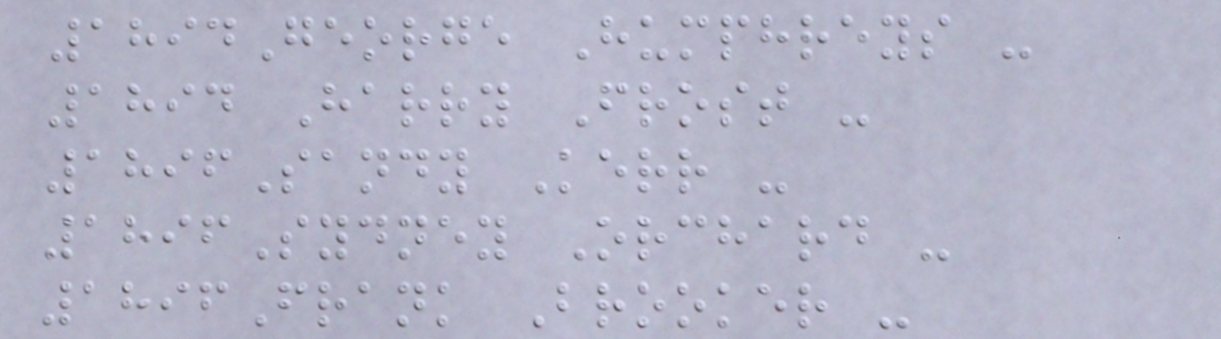1894George Humphreys -
1894 Harry Frost -
1896Sandy Kerr -
1896Sydney Orchard -
1896Frank Brooker -
